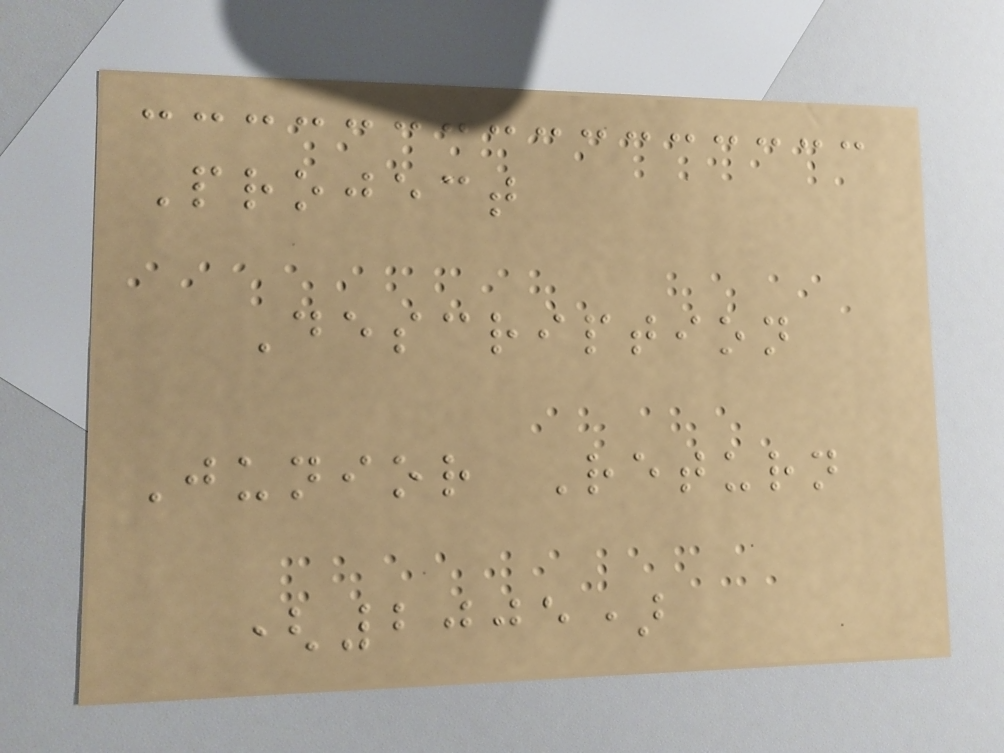Project
Description
Junior Return
(2005)
